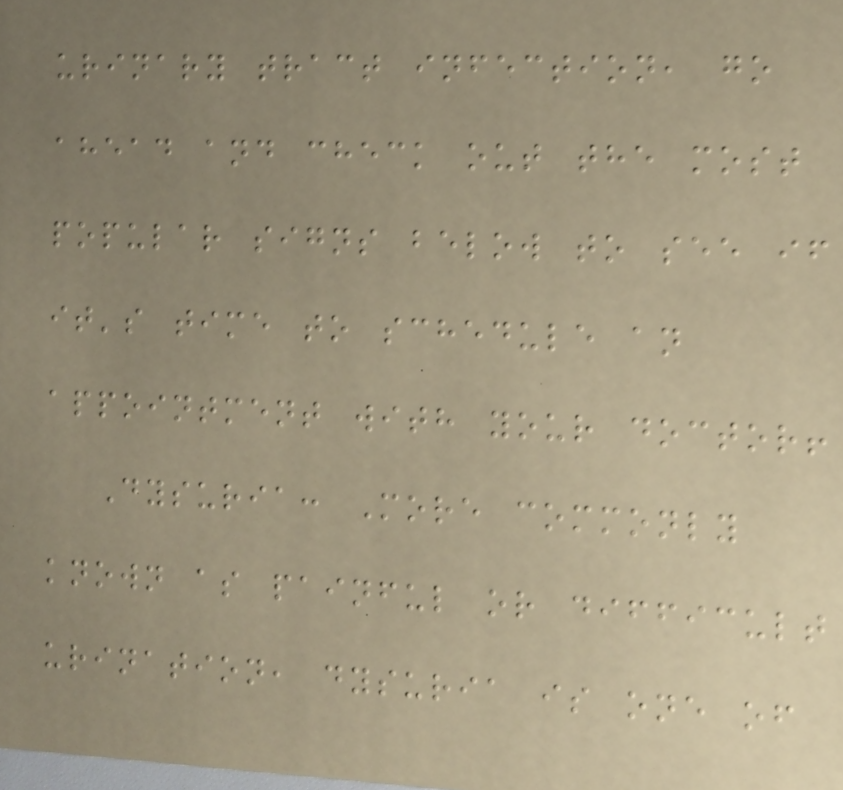urinary tract infection, go
ahead and check out the most
popular signs below to see if
it's time to schedule an
appointment with your doctor!
Dysuria: More commonly
known as painful or difficult
urination, dysuria is one of
